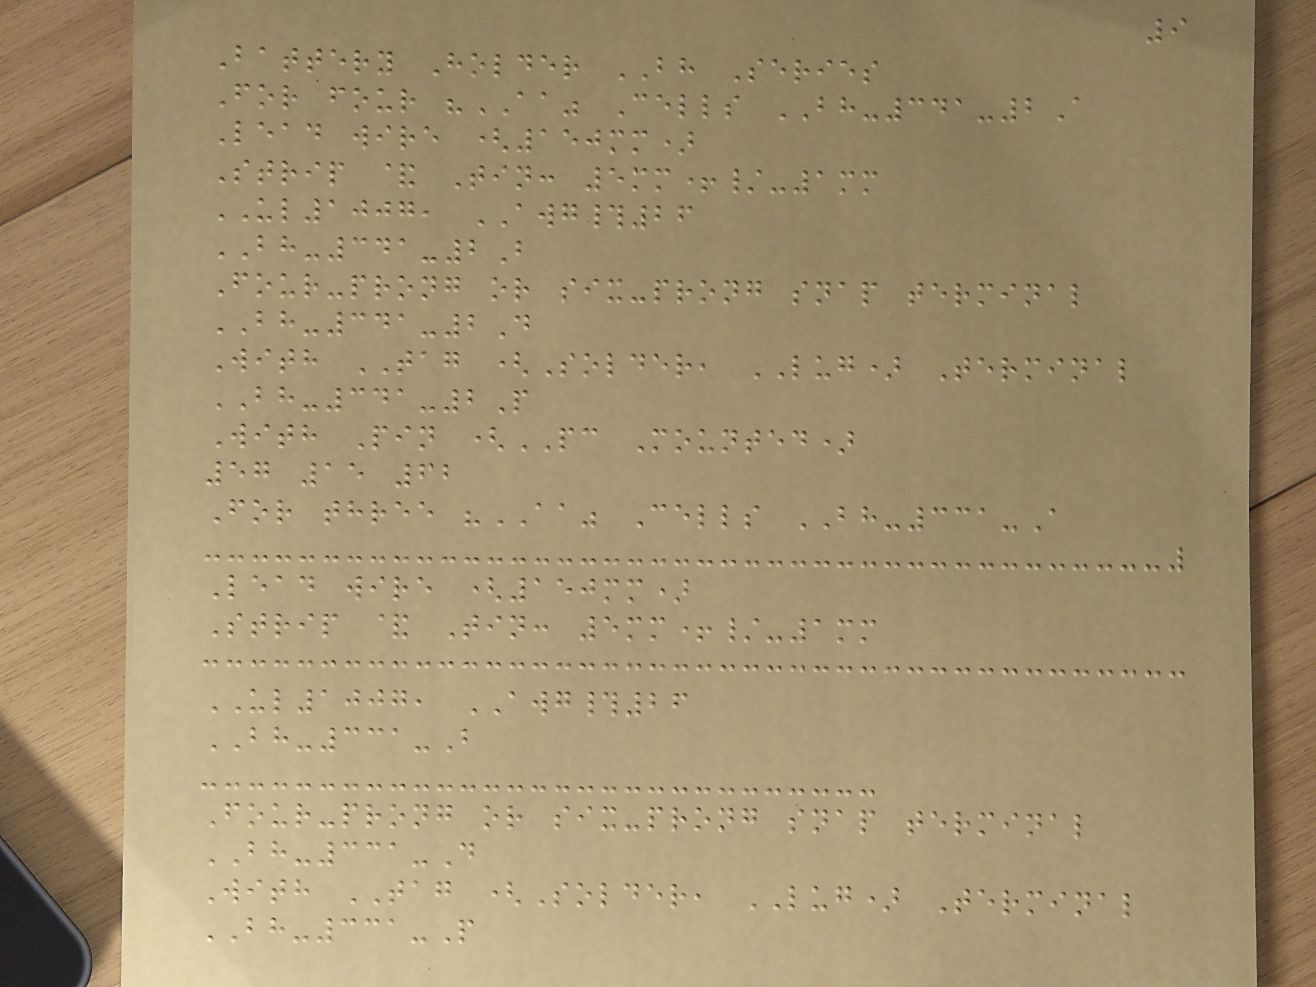9
Battery Holder BH Series
For four "AA" Cells BH-341-2A
Lead wire (150mm)
Strip & Tin: 5mm+/-1mm
UL1007, AWG#26
BH-341-2B
Four-prong or six-prong snap terminal
BH-341-2D
With TAG (Solder, LUG) Terminal
BH-341-2P
With Pin (PC Mounted)
57 15 62
For three "AA" Cells BH-331-A
Lead wire (150mm)
Strip & Tin: 5mm+/-1mm
UL1007, AWG#26
BH-331-B
Four-prong or six-prong snap terminal
BH-331-D
With TAG (Solder, LUG) Terminal
BH-331-P
